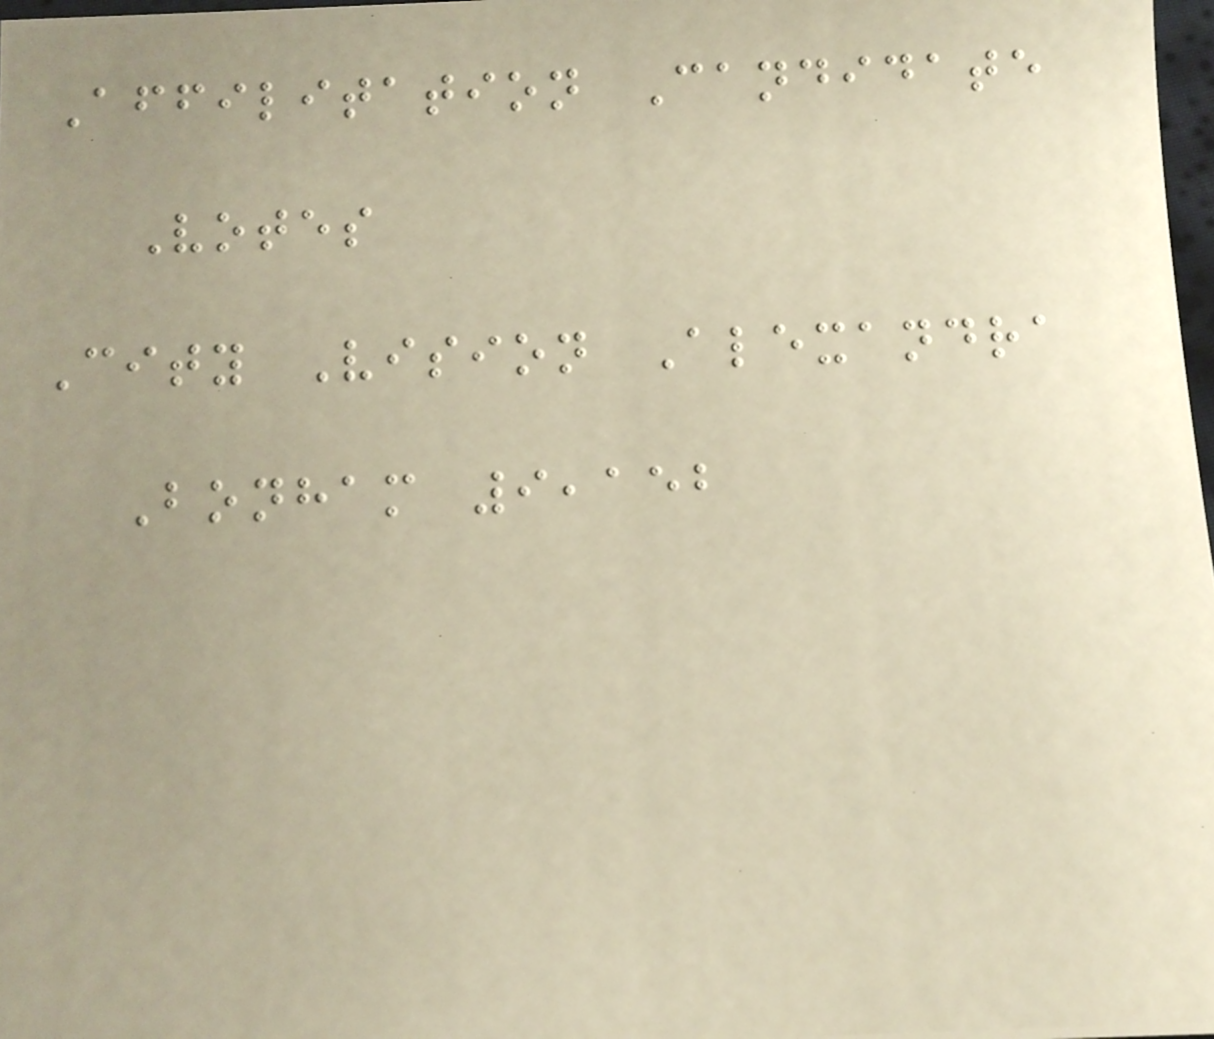Affilitation Candidate
Votes
City Vision Alexandra
Bonham 9,152
